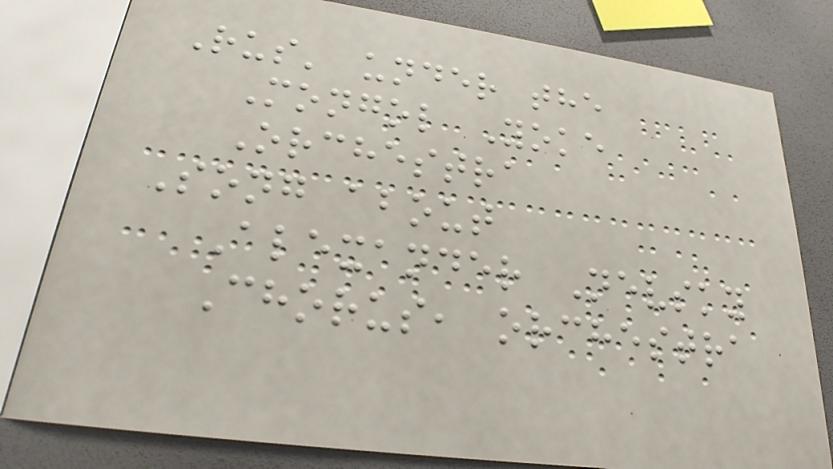Rus' under the
Mongol Yoke
Orchestra
Song about
Alexander Nevsky
Chorus, orchestra
